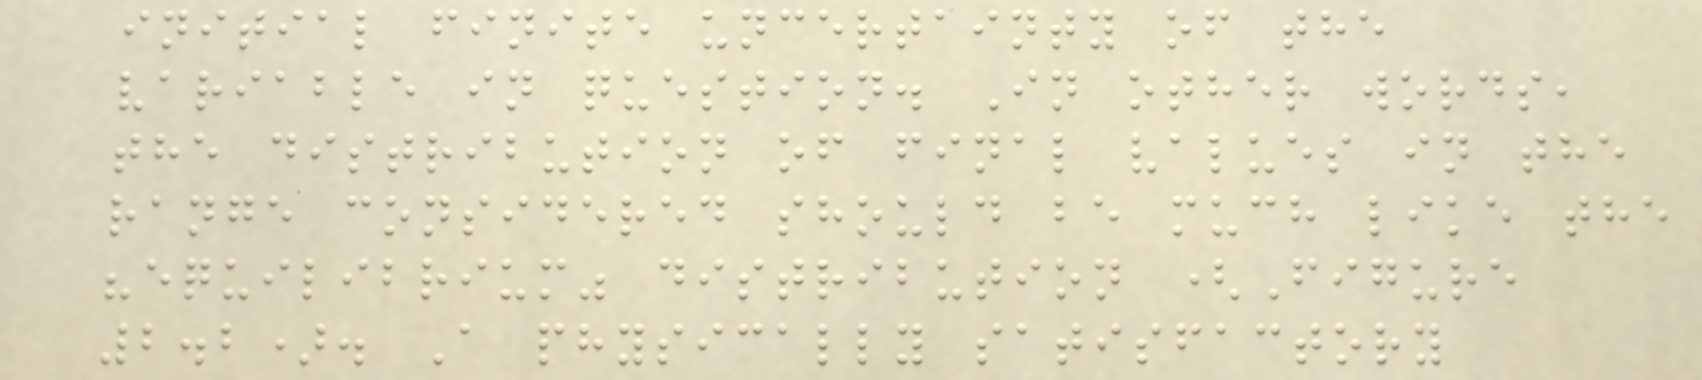initial finite uncertainty of the
variable in question. In other words,
the distribution of final values in the
range considered should be much like the
"equilibrium" distribution (Figure
2.2). A physically satisfactory
